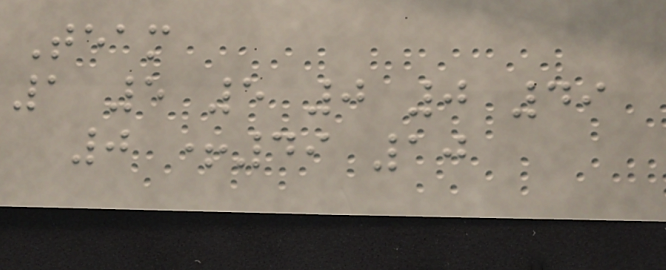Team
1 5 5 0 0 49
0 +49 10
